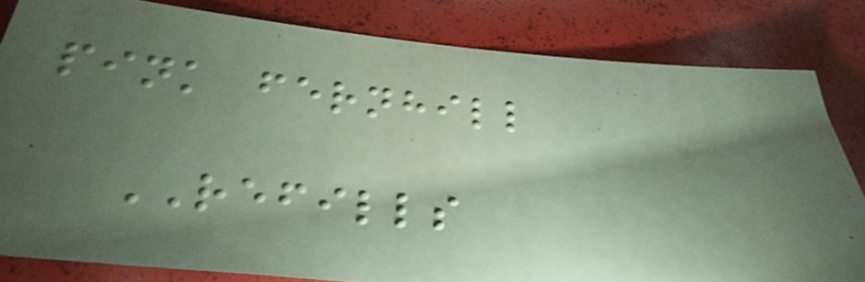pink fernhill
REFILLS
